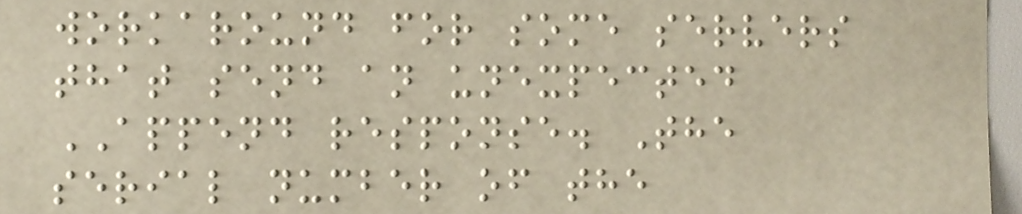workaround for some servers
that send an unexpected
APPEND response. The
serial number of the
